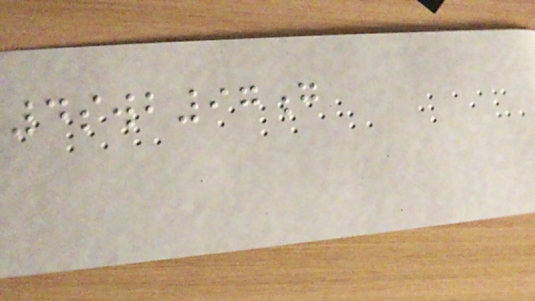4swb97g
